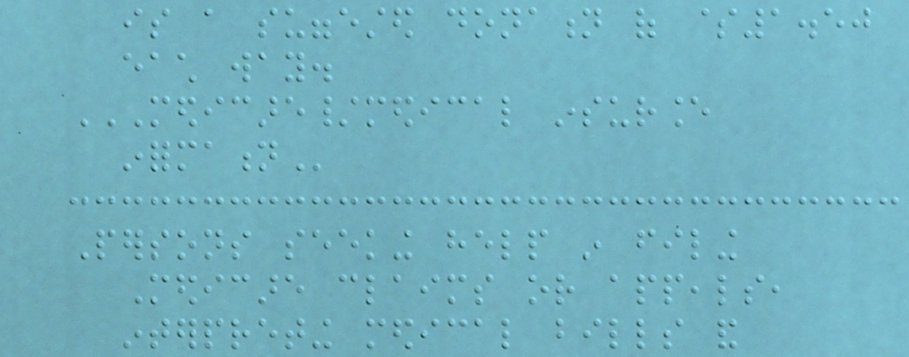is a suggested donation of $1.50
each way.
MEDICARE/MEDICAL INSURANCE
INFORMATION
Persons seeking help in filing
Medicare claims or appeals,
interpreting medical bills and
